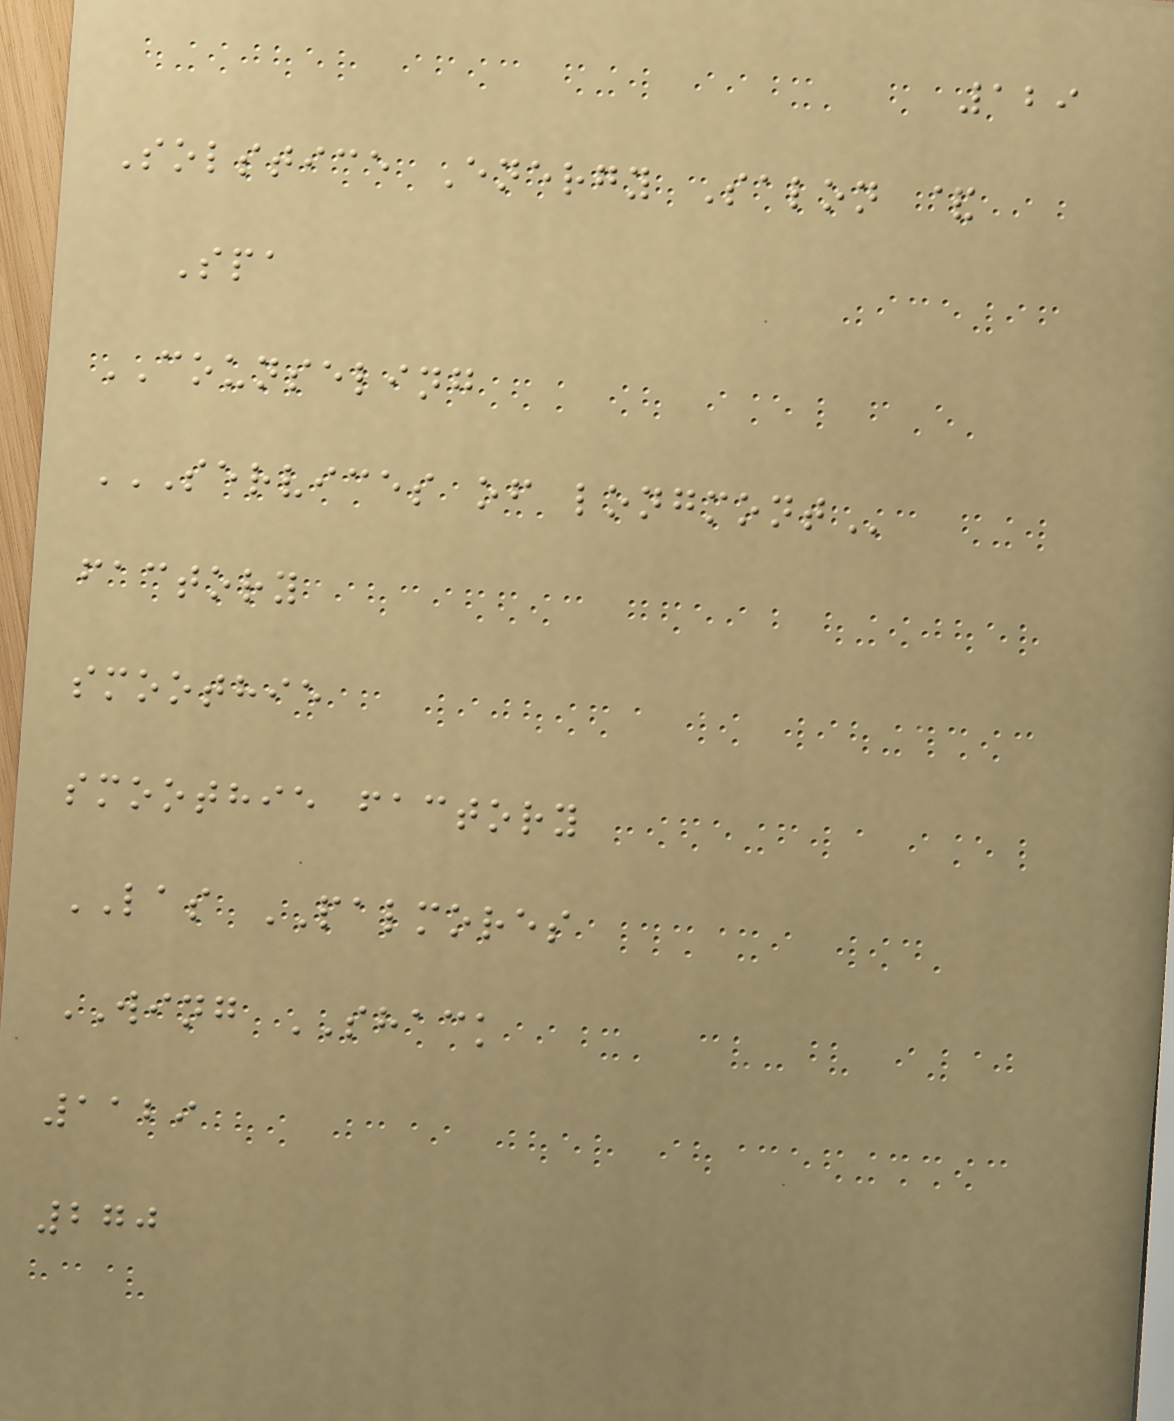129
Solstice Energy Salon &
Spa
COUNSELING
SERVICES OF LONGMONT
factory
smoothie
smoothie factory
LAS PALMORES
WING SHACK
1129
270
